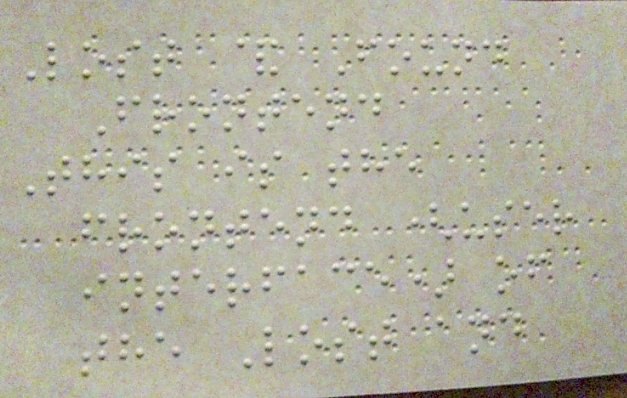Lost & Found
Frontend
This is the
frontend (user
interface) of
the Lost and
